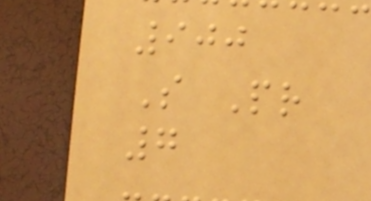900
S Pr
7
